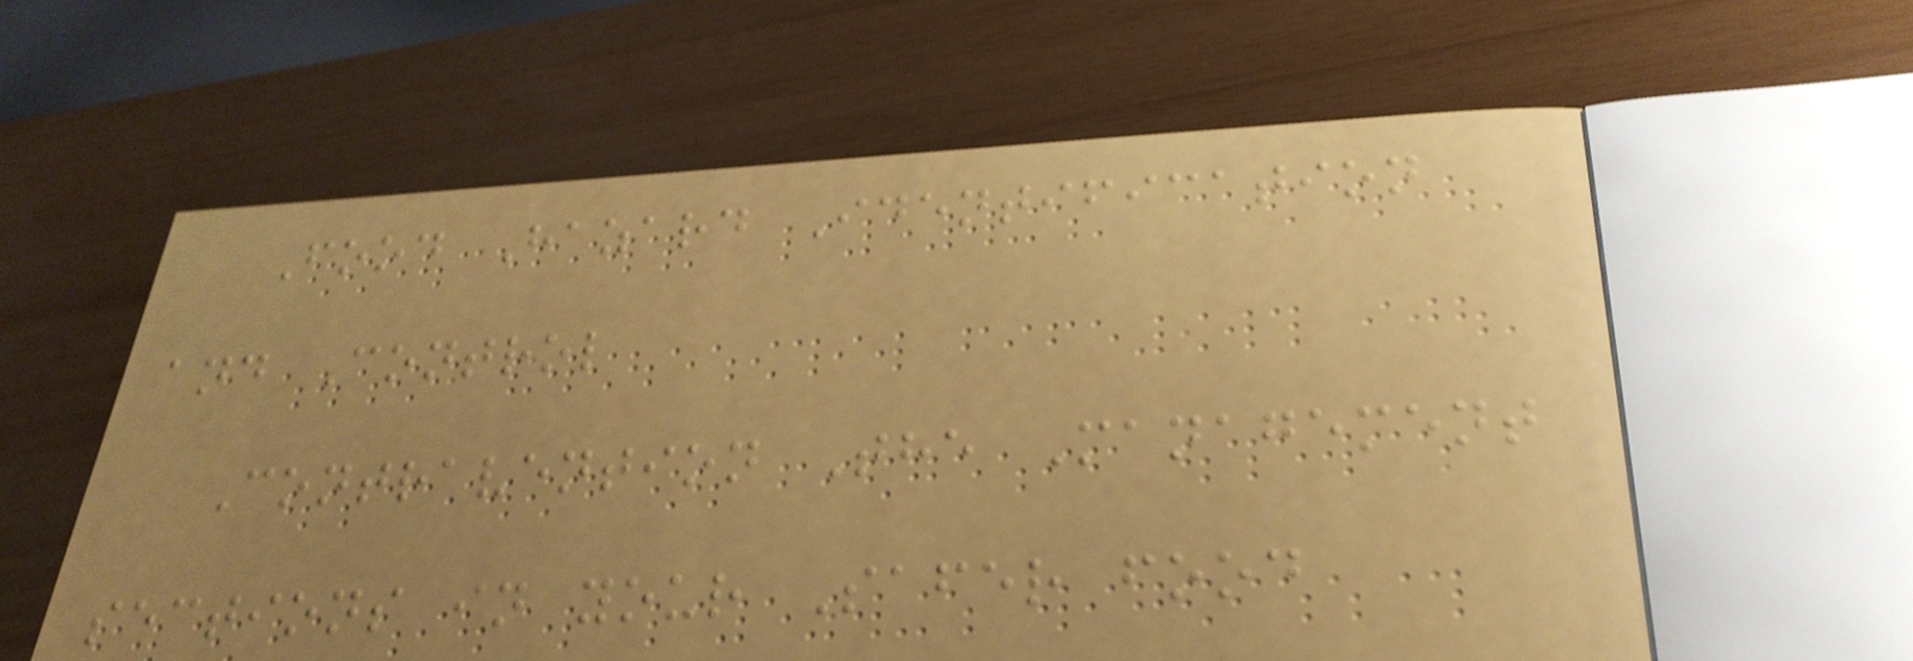Food Hazard Identification
and Control
Contravention The Management
sections in your Safer food
